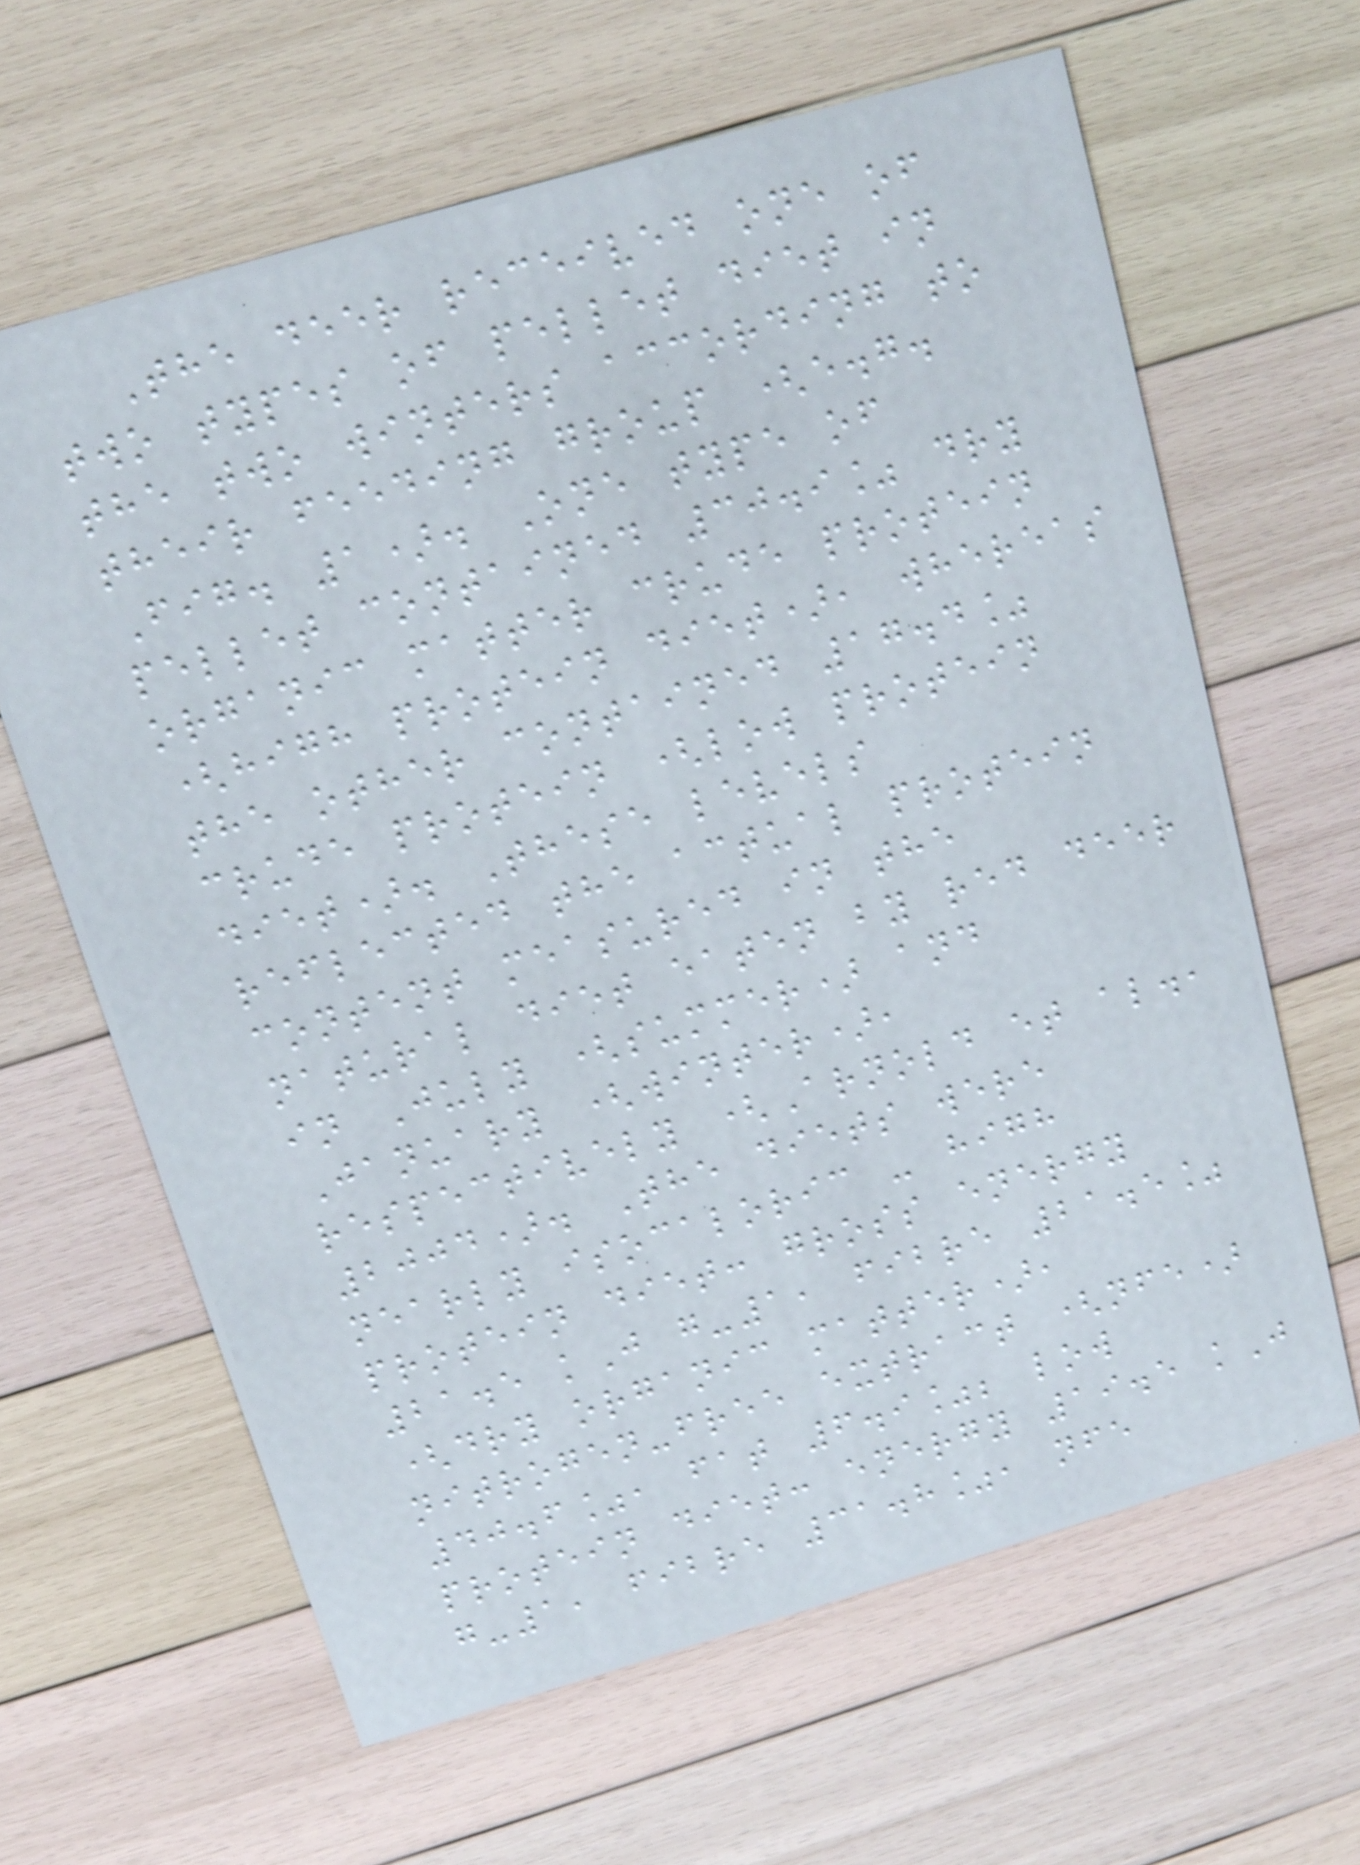The deer received one of
two types of pellet diet in
the two winters according to
their feeding group (e.g.
Fig. 1). One type of
pellet contained 30.9% dry
organic matter crude protein
(high protein diet), whereas
the other contained 17.4%
crude protein (low protein
diet). These levels
reflected the actual protein
content measured in the
natural diet eaten by red deer
in July (summer) and
January (winter),
respectively (Arnold et al.,
2004). The diets were
nearly isocaloric - high
protein diet: gross energy
21.5 kJ g-1, fibre 21.5%
(dry organic matter),
nitrogen-free extract (nfe)
40.6%, fat 6.9%; low
protein diet: energy 19.5 kJ
g-1, fibre 31.8%, nfe
